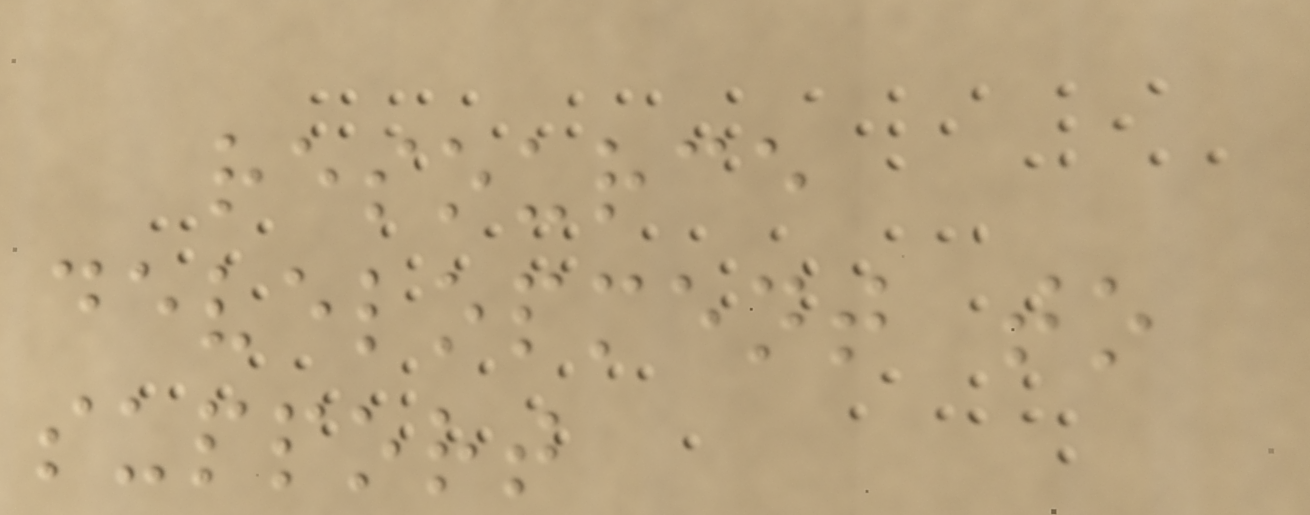resource
development to
support
